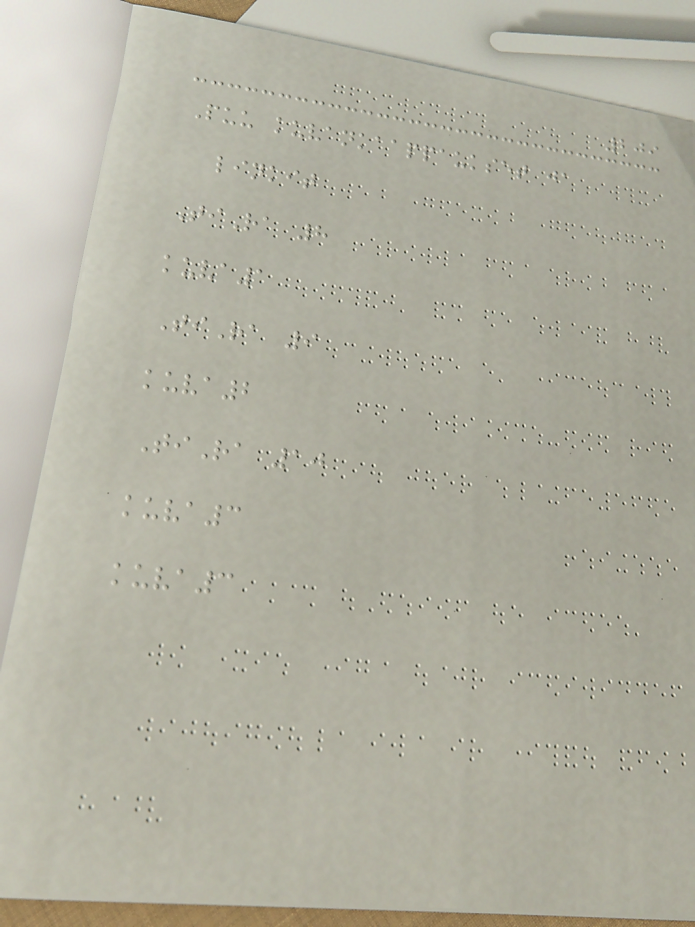209
Puu kuvankaappaukset ja
linkit
TiRa 8
kuva1
TiRa 9
kuva2
TiRa 10
kuva3
kuva3
